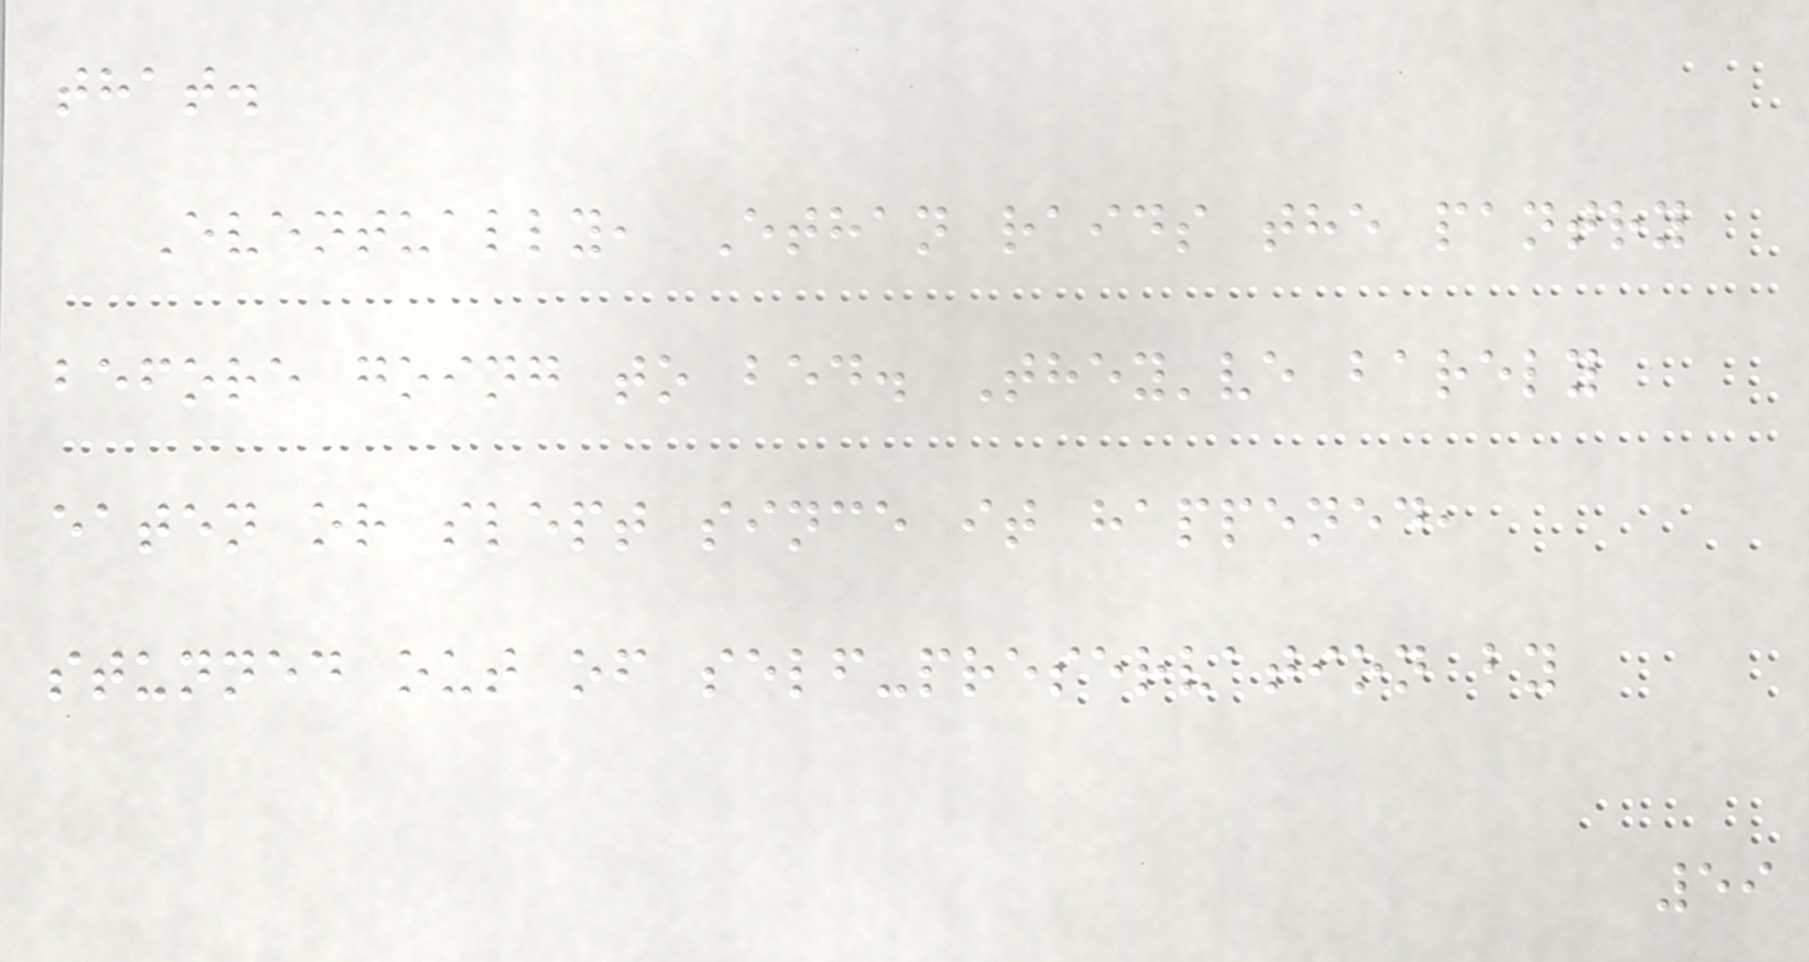that.
Eventually, Ethan raids the pantry
before going to bed. They've barely
eaten or slept since it happened,
stunned out of self-preservation by
59
